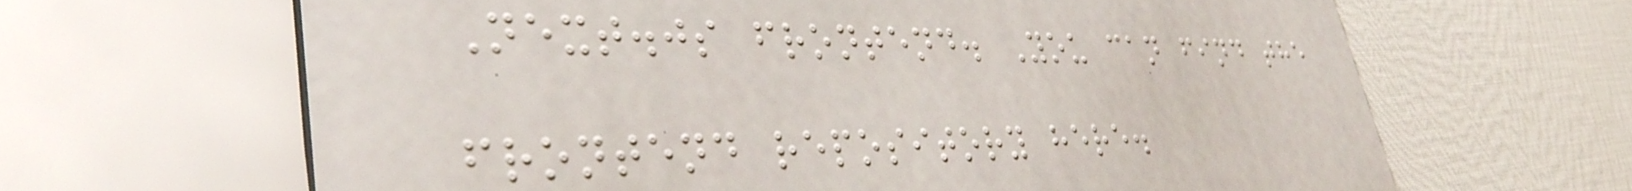Next.js frontend. You can find the
frontend repository here.
